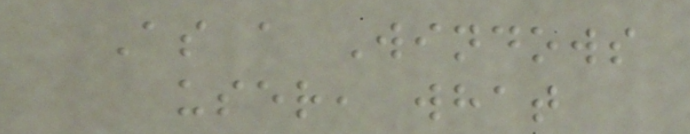As a Windows
user, what
